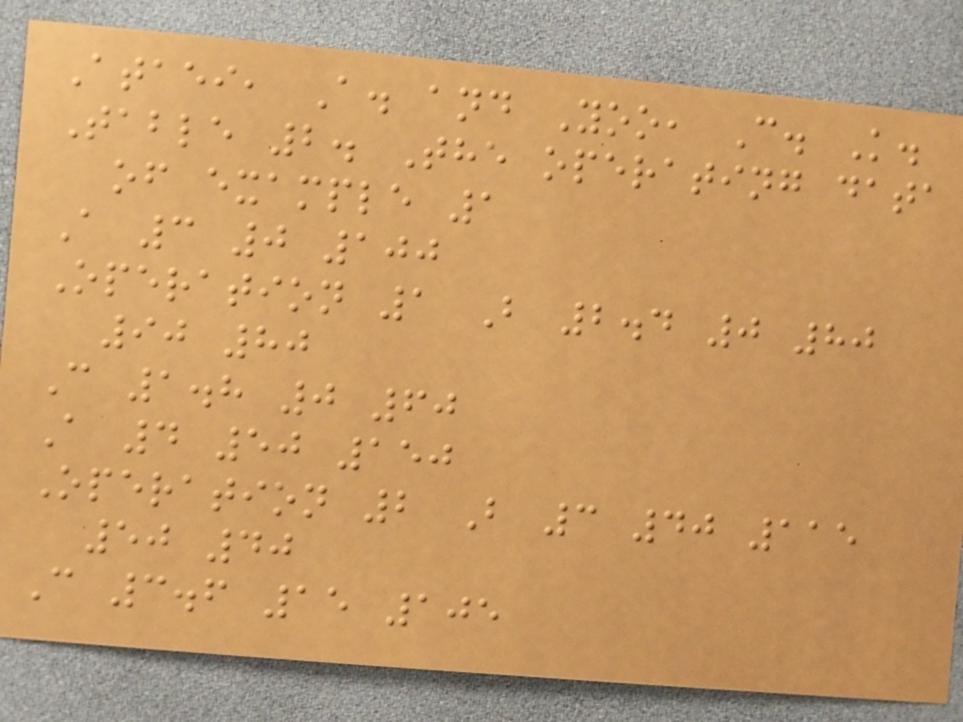Ataei, A. and Yoo, C. K.
Table 2. The operating data
of example 1
A 3 0 100
Operation 1 B 2.4 0 80
90 80
C 1.8 0 60
A 4 50 150
Operation 2 B 3 40 115
50 40
C 3.6 15 105
